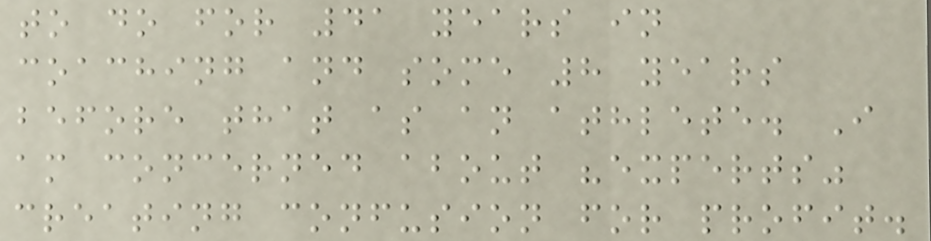to do for 41 years in
coaching and some 8 years
before that as an athlete. I
am concerned about "experts"
creating confusion for profit.
